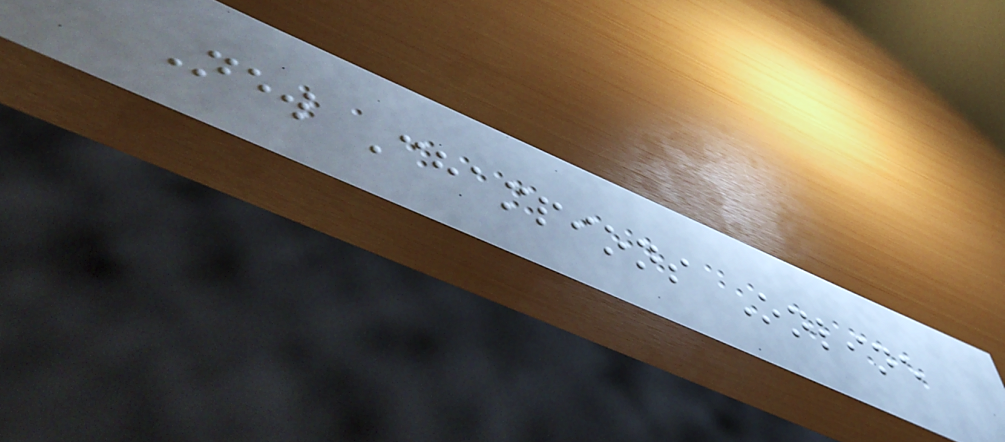New Champions Online
